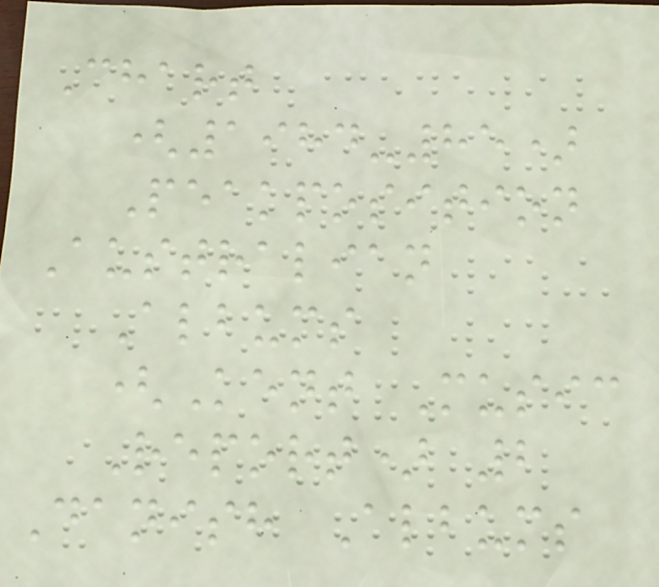Chart
(1984-85)
Peakposition
Australian
Albums
(Kent Music
Report) 2
Danish Albums
